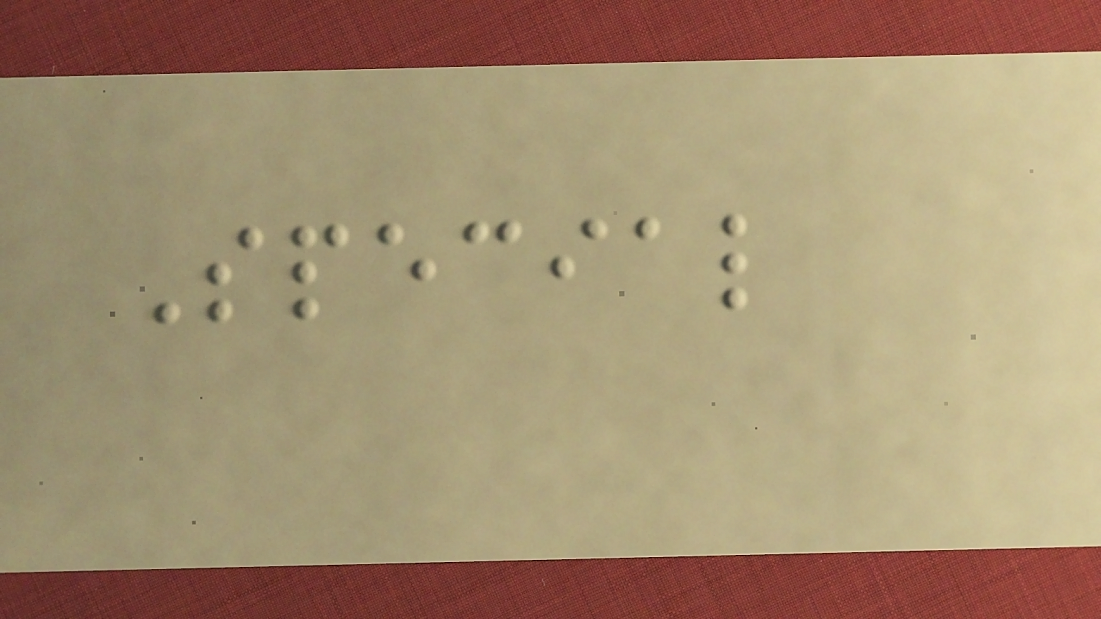Special
